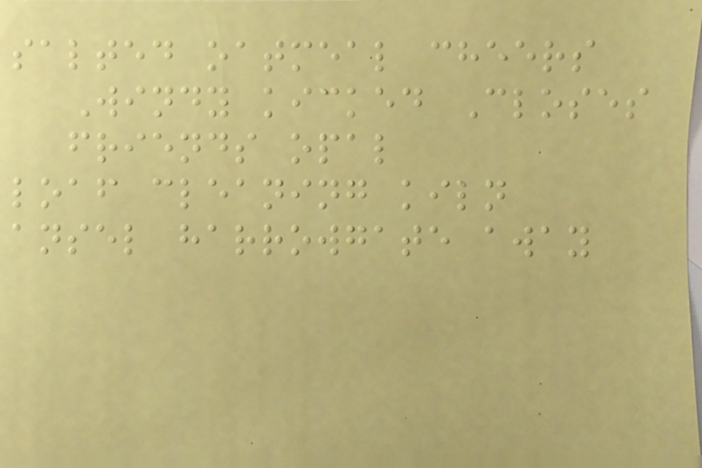salted oatmeal cheers
Windy kicked Closes
friends opal
loaf cleaning kiln
ansel harrowgate away
